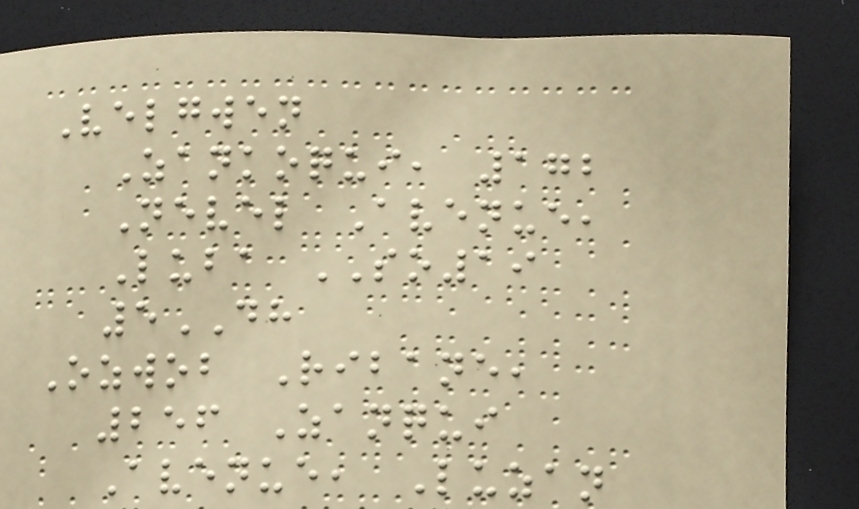Velgwen
Zankoqui, 172
Nevel Avenue,
Luba SO19
5DH
Ozwob Ribane,
256 Zanqui
Avenue, Luzan
